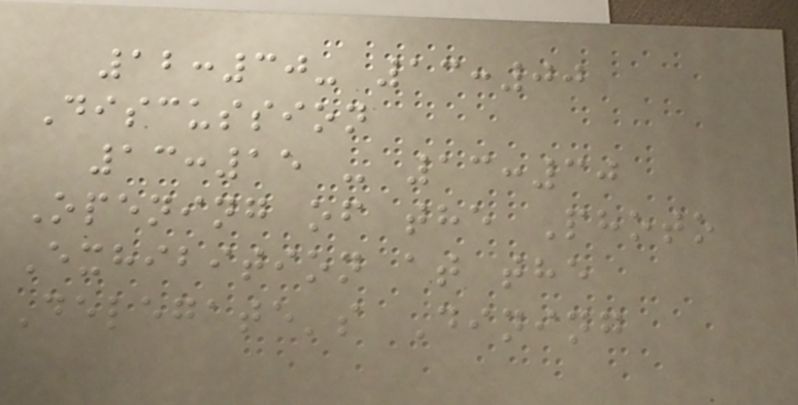12:30- 13:00
Discussion
13:15 - 13:30
Opening of the Photo
Exhibition at the
Delegate's Dining
